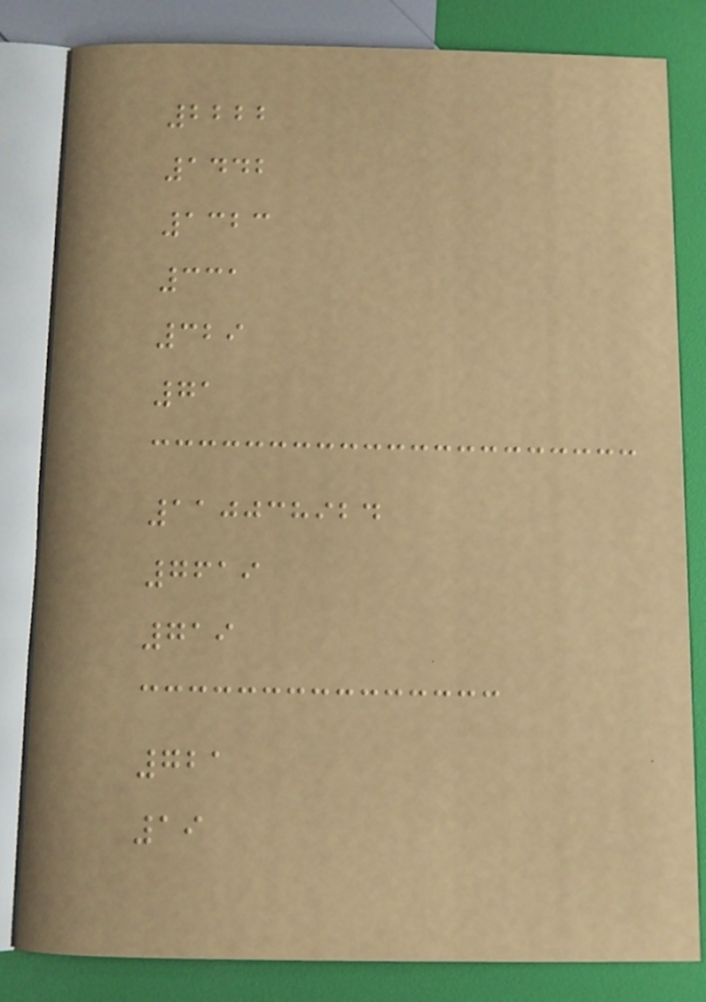2222
1442
1323
331
329
71
110038924
7619
719
721
19
